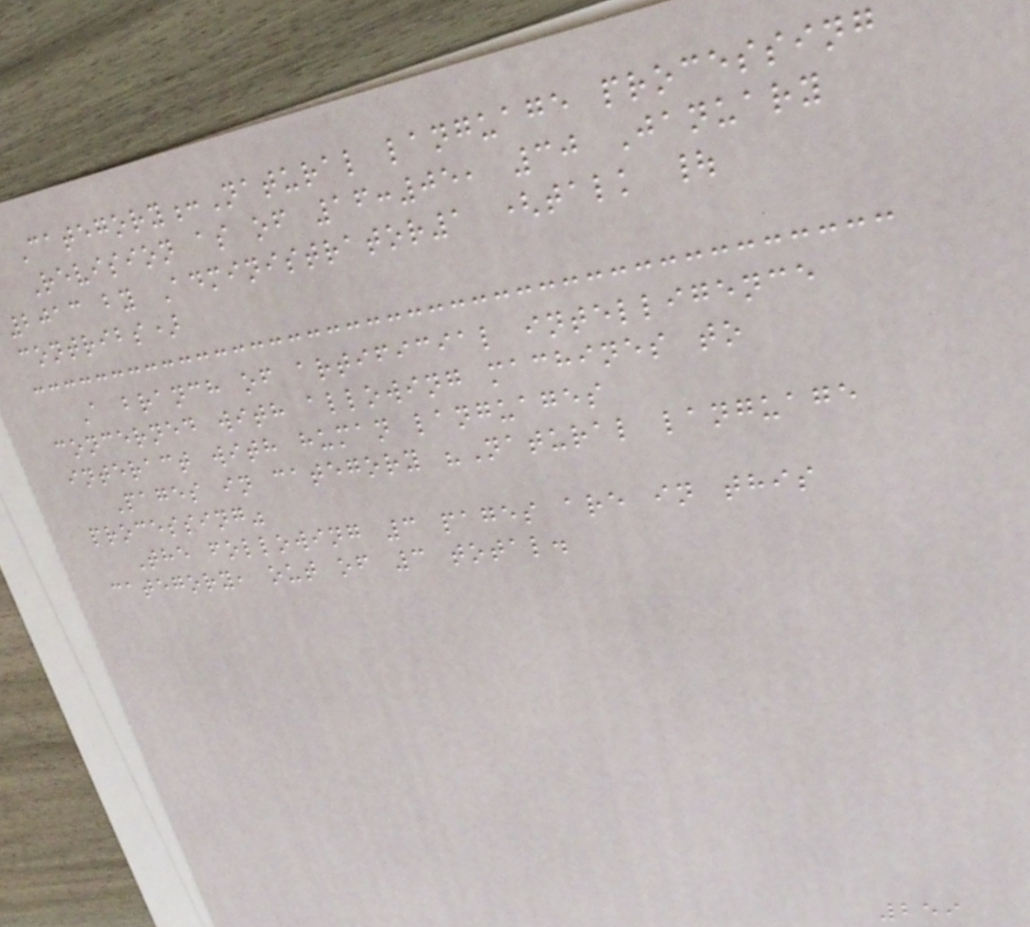Category:Natural language processing
Revision as of 16:05, 30 January
2013 by Administrator1 (talk |
contribs)
A branch of artificial intelligence
concerned with allowing machines to
interact with human languages
Pages in category "Natural language
processing"
The following 3 pages are in this
category, out of 3 total.
259
